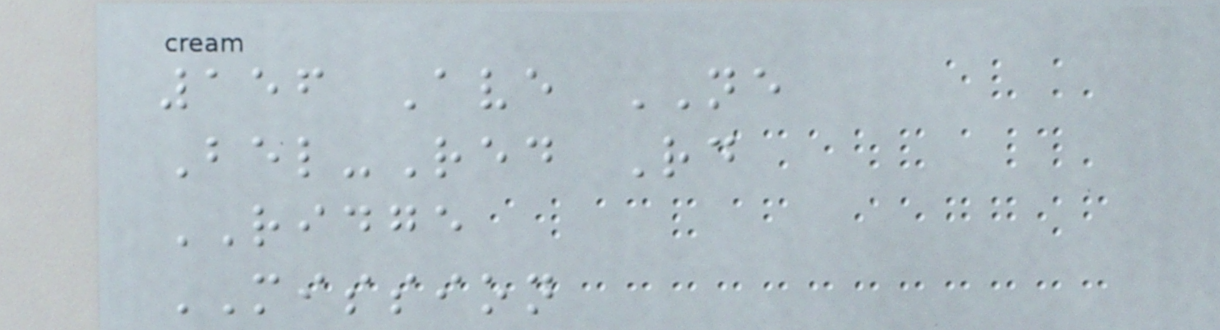156 Ave NE
Bel-Red Rd
RIDGE
MISSION
